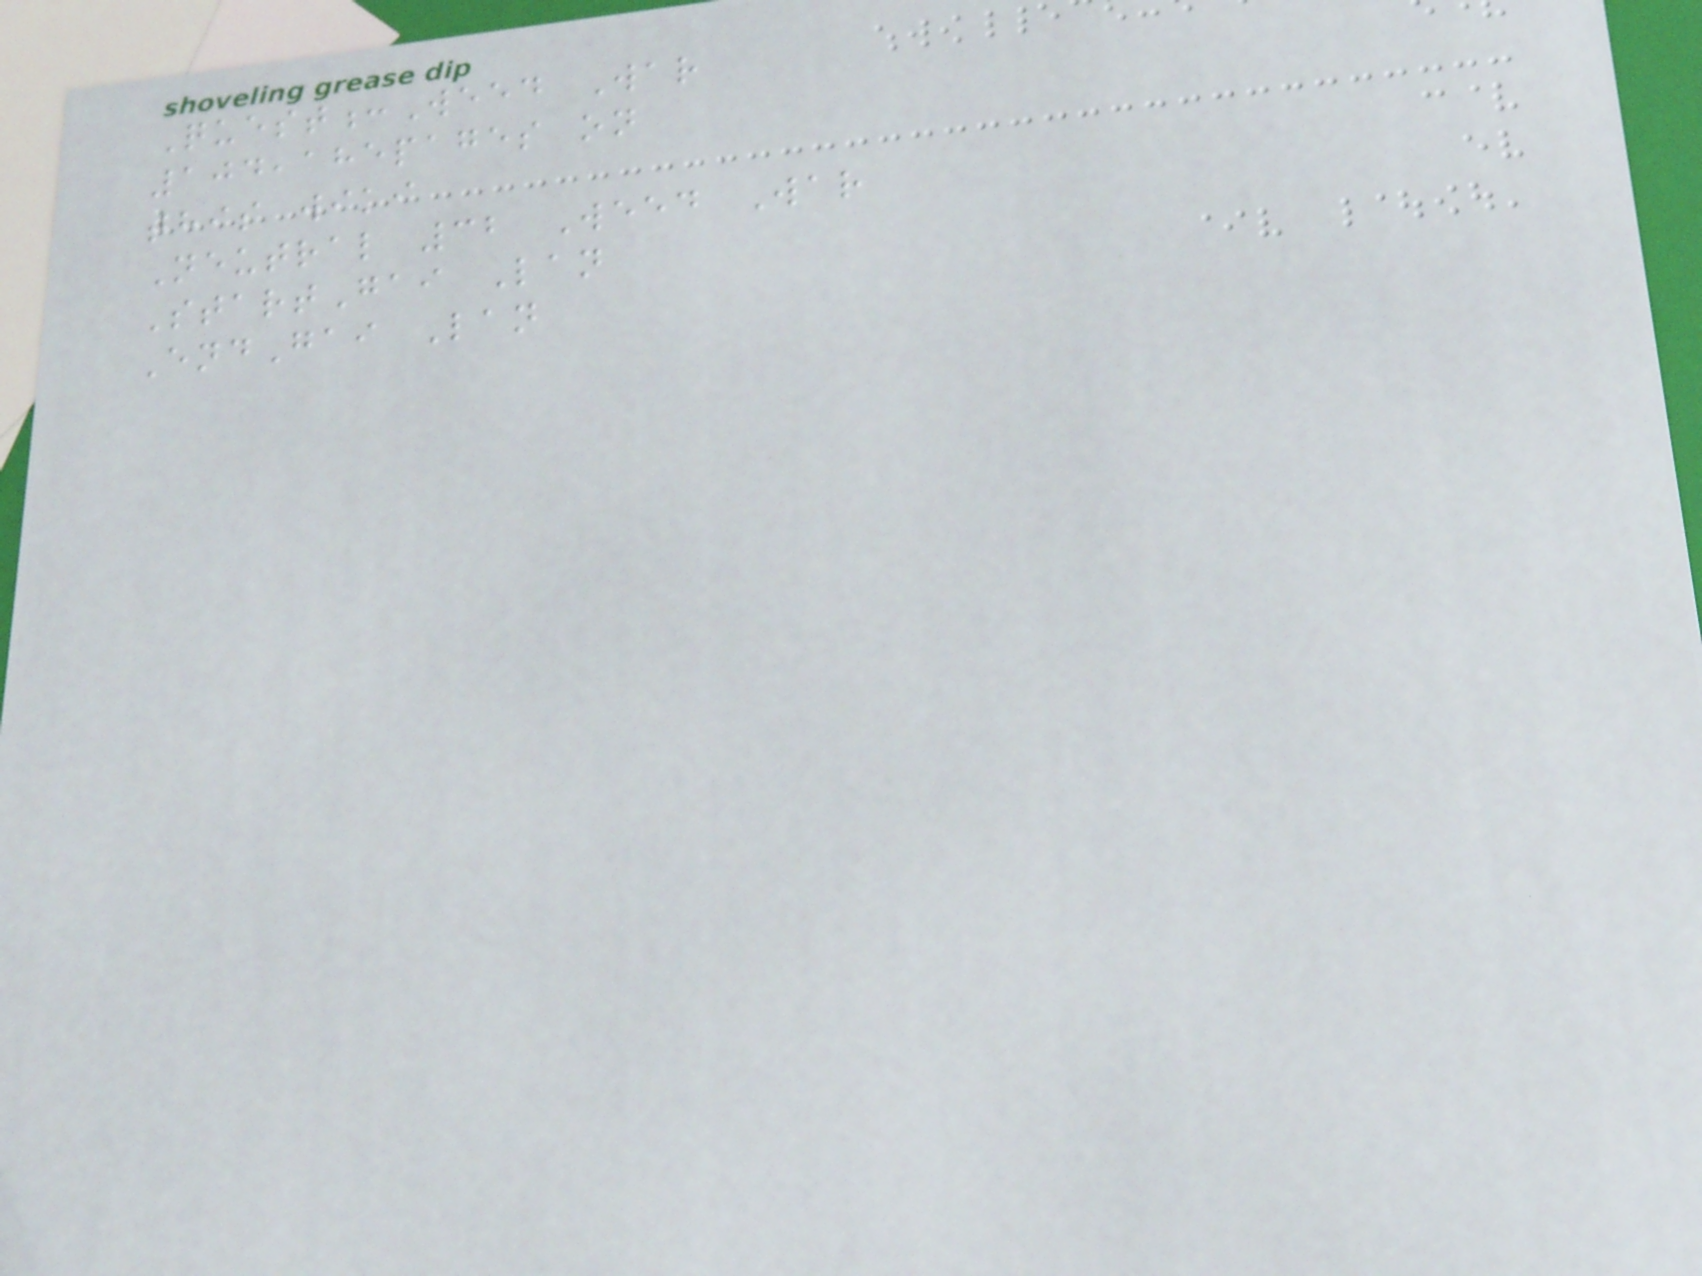Quest:Weed War
104,185pages on
this wiki
Neutral 32 Weed War
StartGai Lan
EndGai Lan
